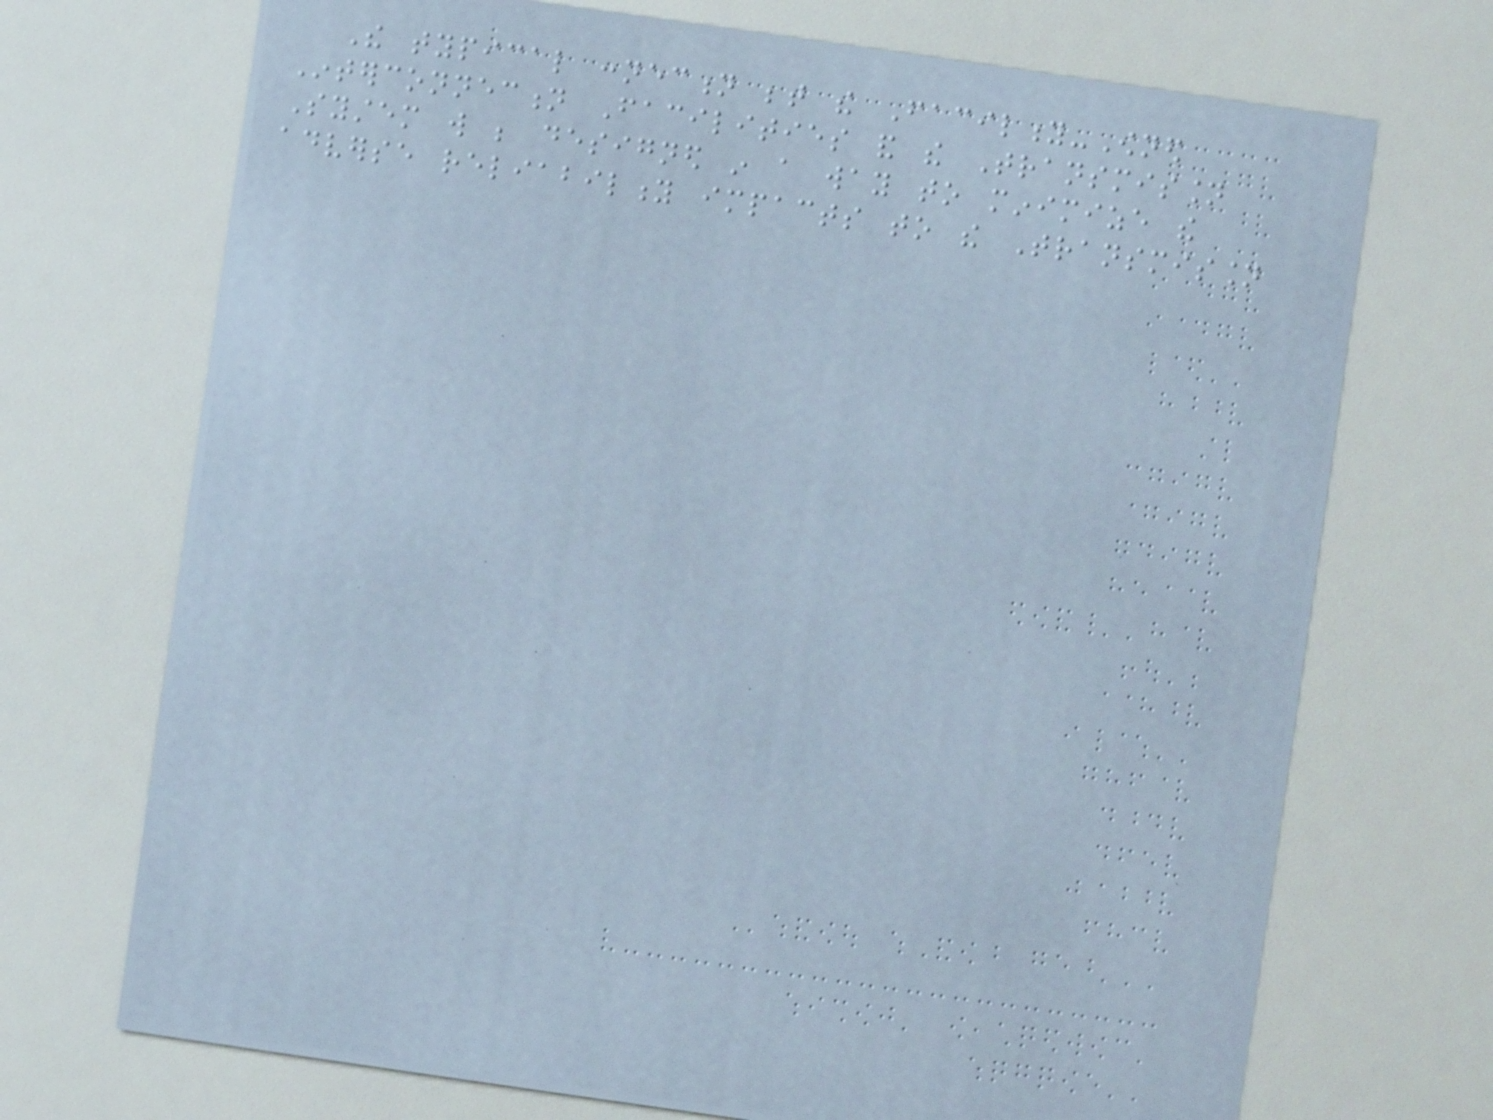The typical connection between the Facility-Owned
Interconnection Facilities and the Transmission
System will be designed in a way to minimize the
adverse reliability impacts to the Transmission
